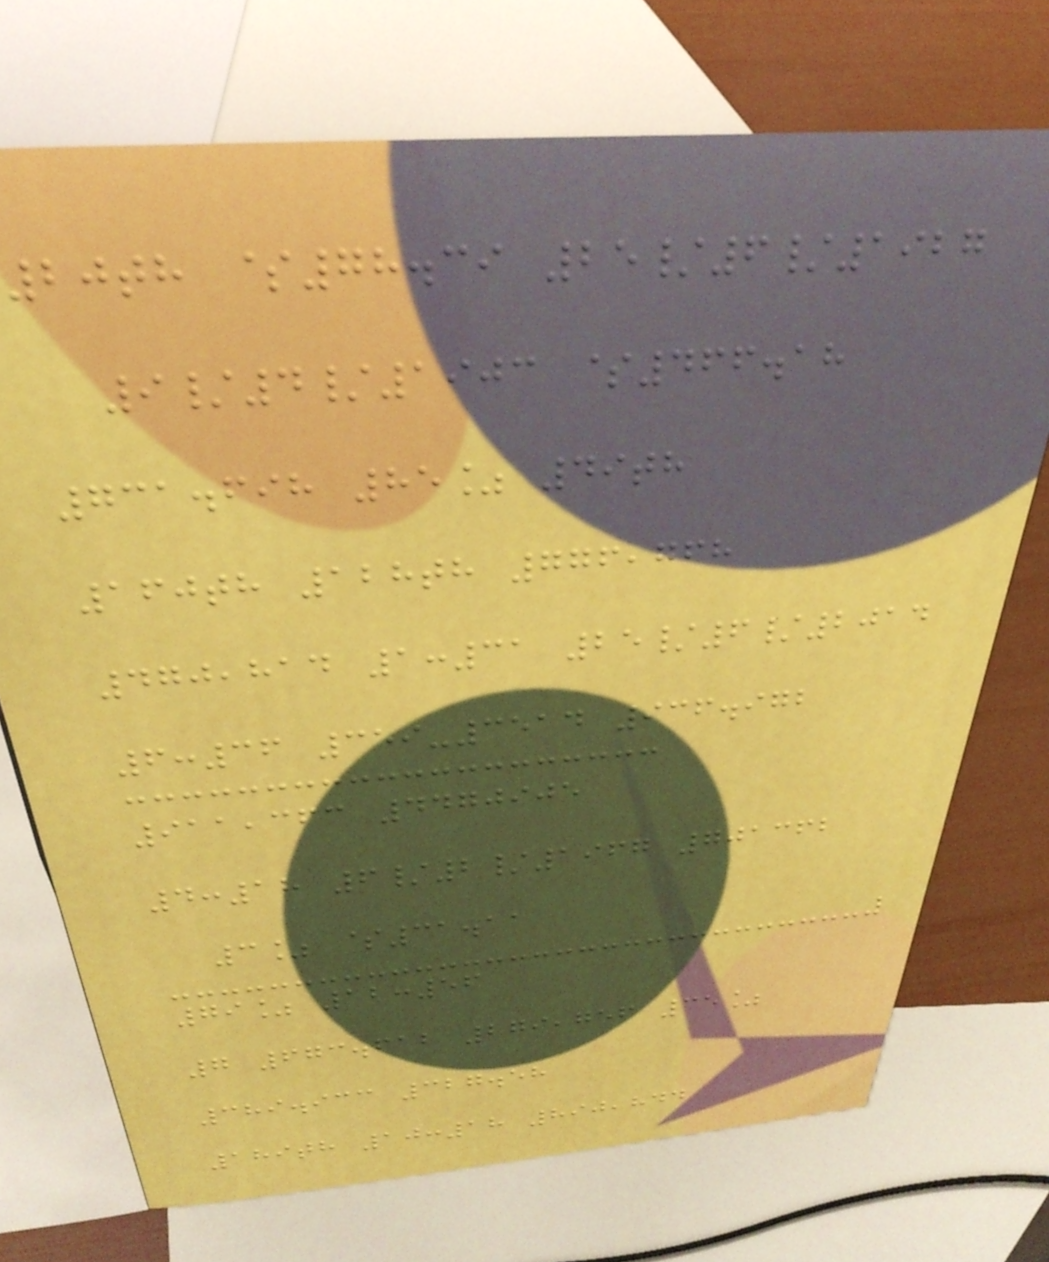20th $78.39 25/6/1927
9/4/1903 $466.18
731.698 85% 49th
160th 128th 776,768
470,814 1:31 25/6/2014
6:36 359-3514 936.972
911,363 4470905
4:18 6/2/1967 701362
3% $31.11
79% 12:56
7 673.612 279,756 35%
389.933 327.58
189th 10:18 890,844
